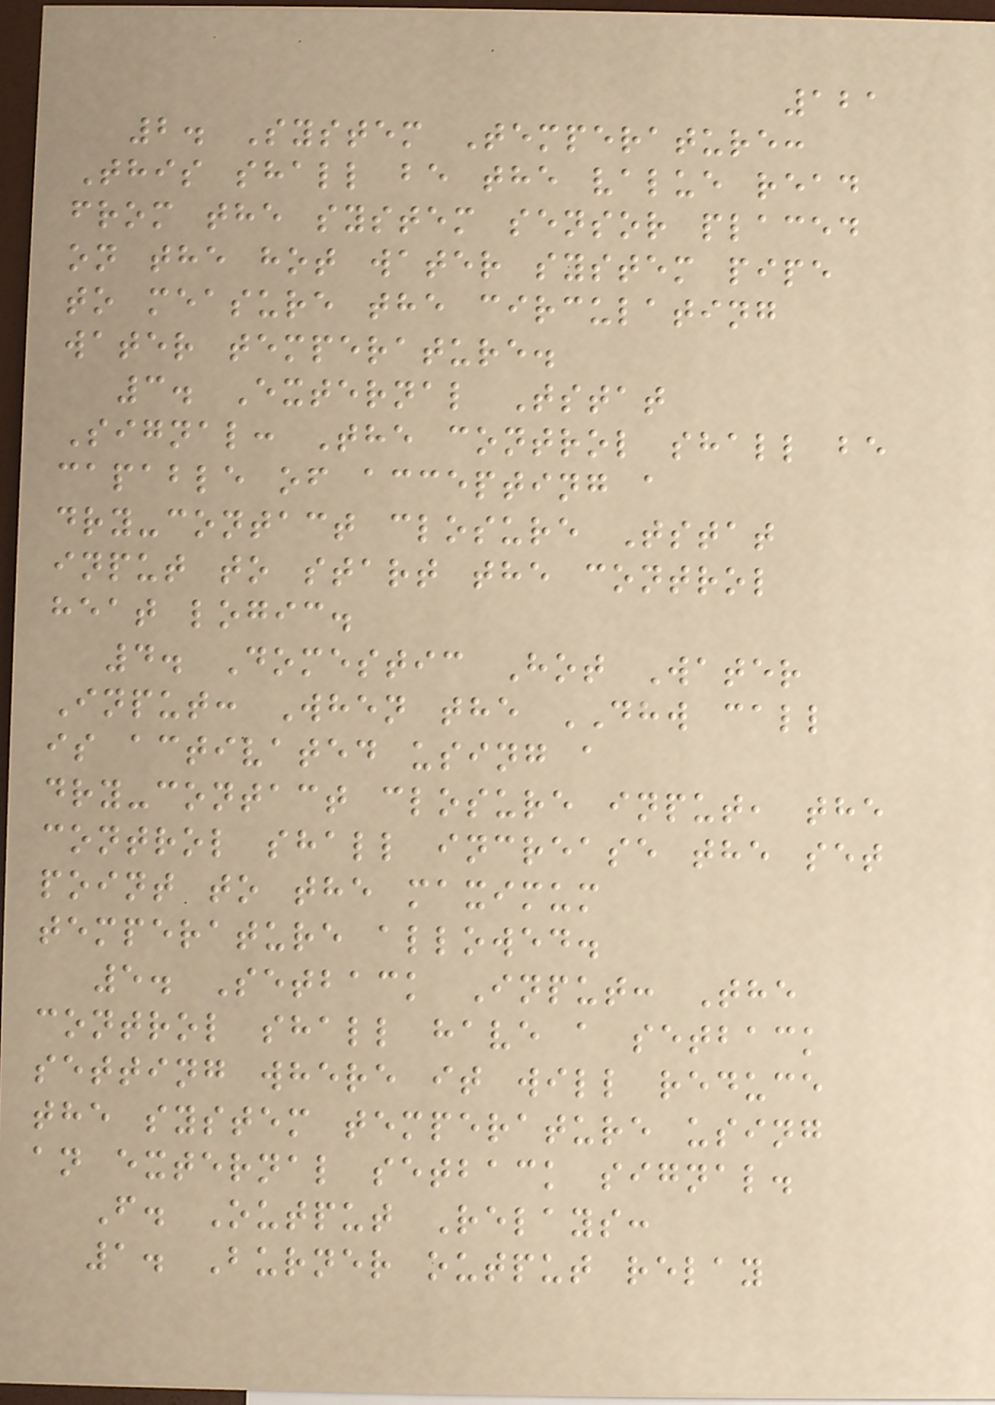121
2. System Temperature:
This shall be the value read
from the system sensor placed
on the hot water system pipe
to measure the circulating
water temperature.
3. External Tstat
Signal: The control shall be
capable of accepting a
dry-contact closure Tstat
input to start the control
heat logic.
4. Domestic Hot Water
Input: When the DHW call
is activated using a
dry-contact closure input, the
control shall increase the set
point to the maximum
temperature allowed.
5. Setback Input: The
control shall have a setback
setting where it will reduce
the system temperature using
an external setback signal.
F. Output Relays:
1. Burner output relay
